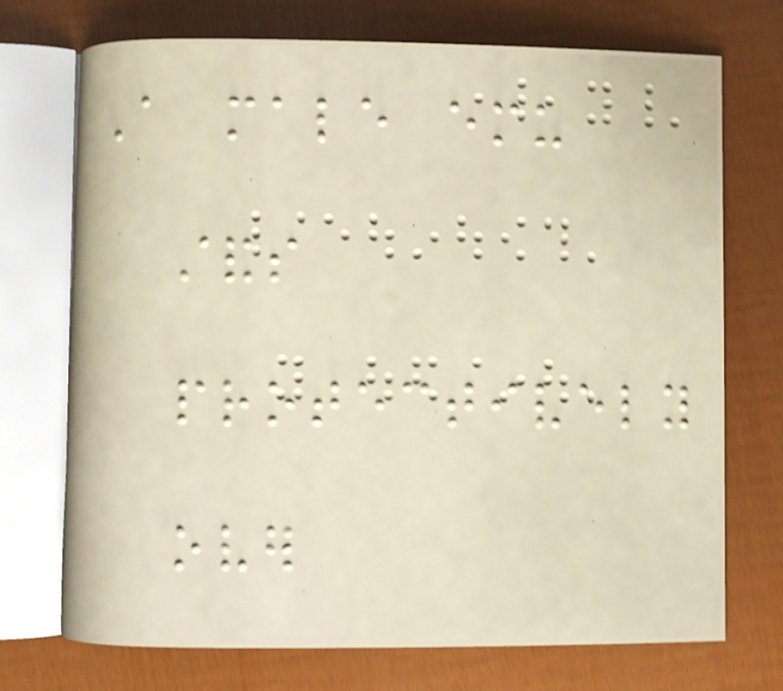A male emu
stands
protectively
over
